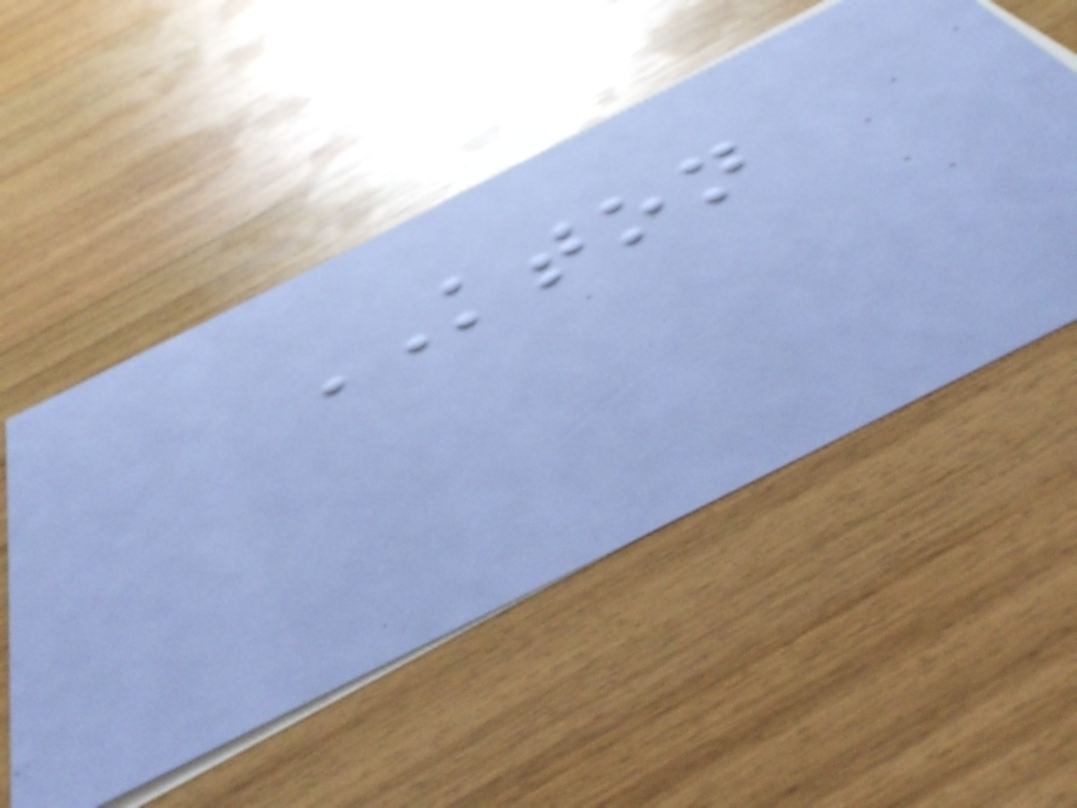KTON
